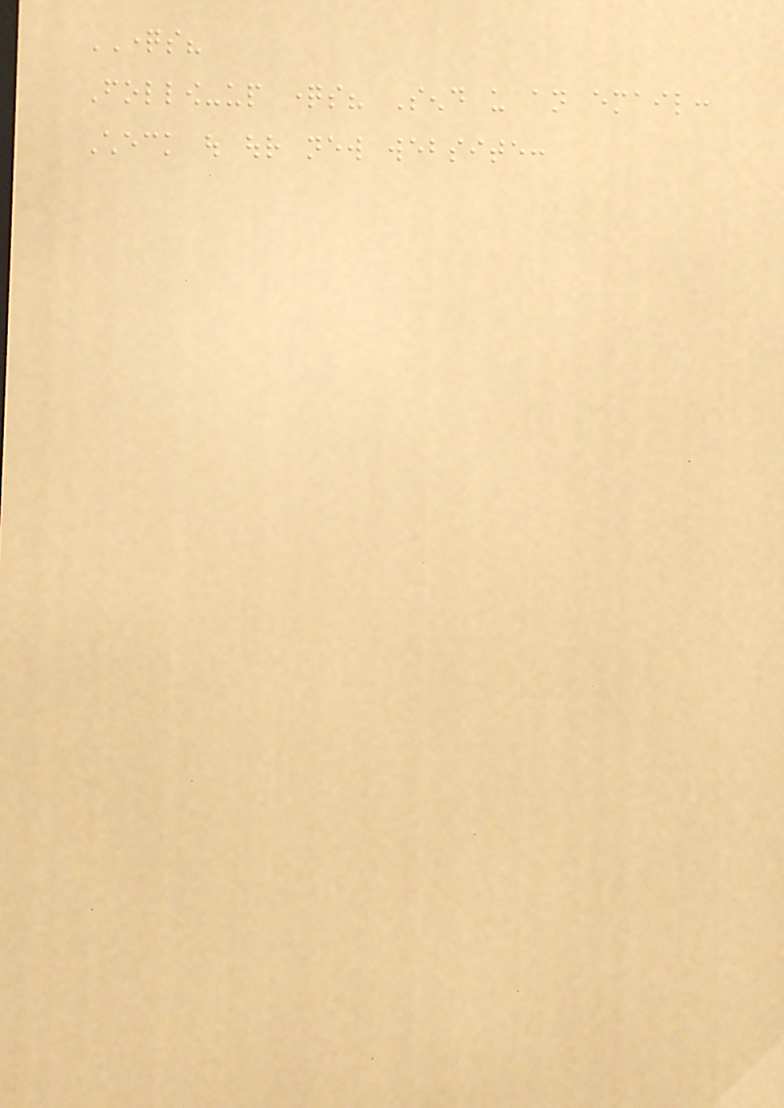QUESTIONS?
Follow-up questions? Send us an email:
Check out our new website:
